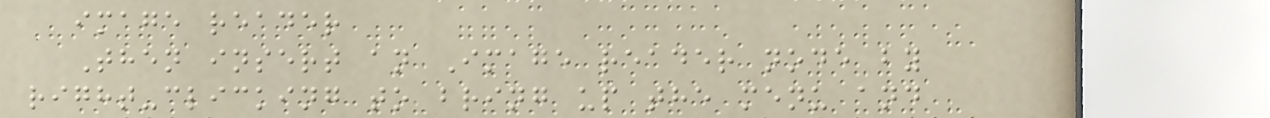image reader
Then insert an Image reader node by
right-clicking to bring up the menu and
